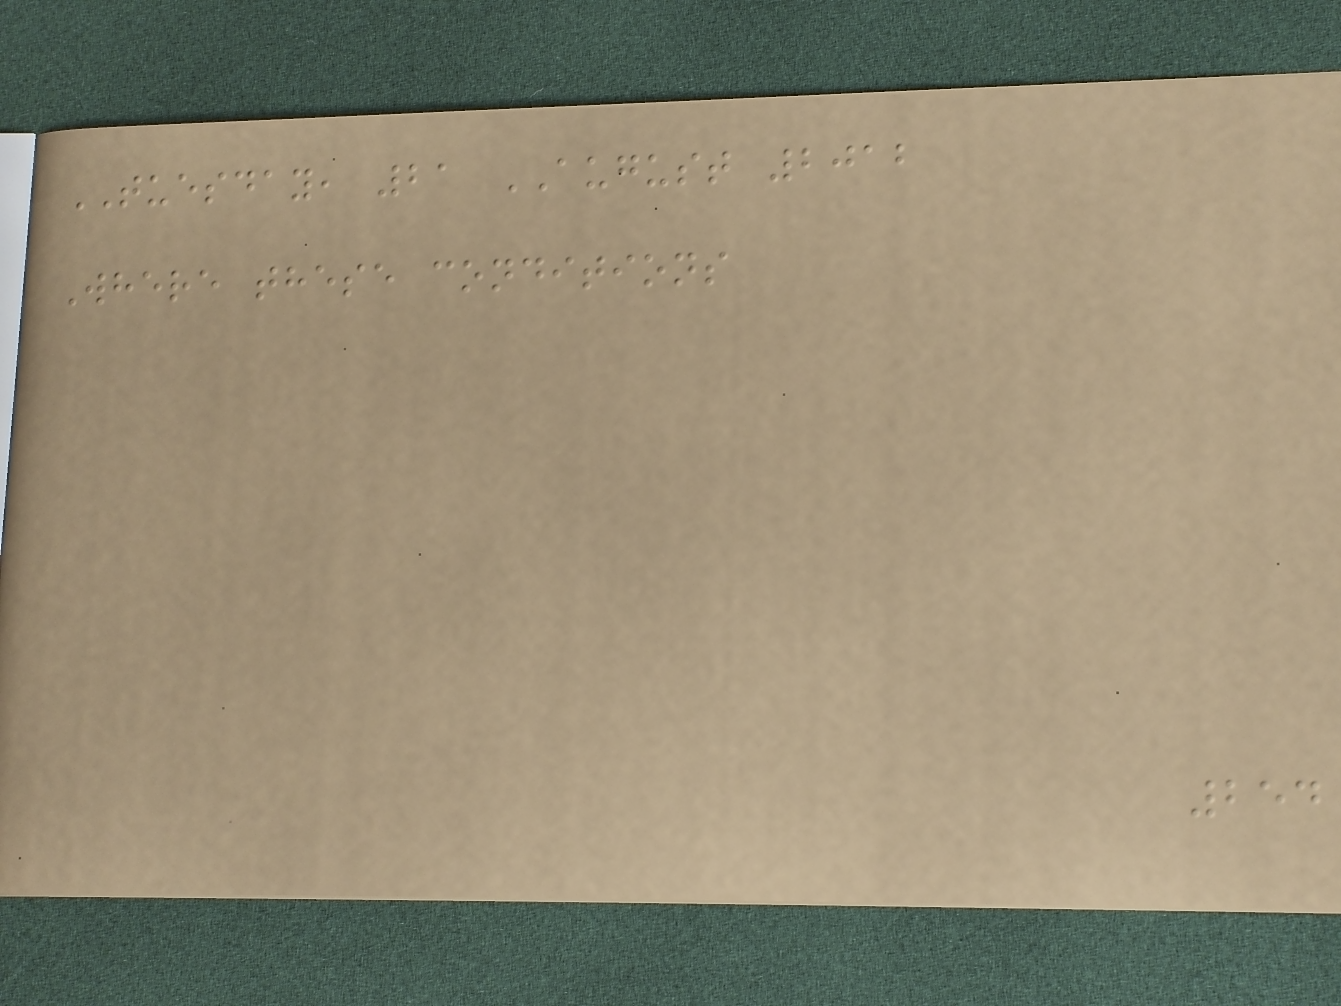TUESDAY, 21 AUGUST 2012
Where these conditions
254
